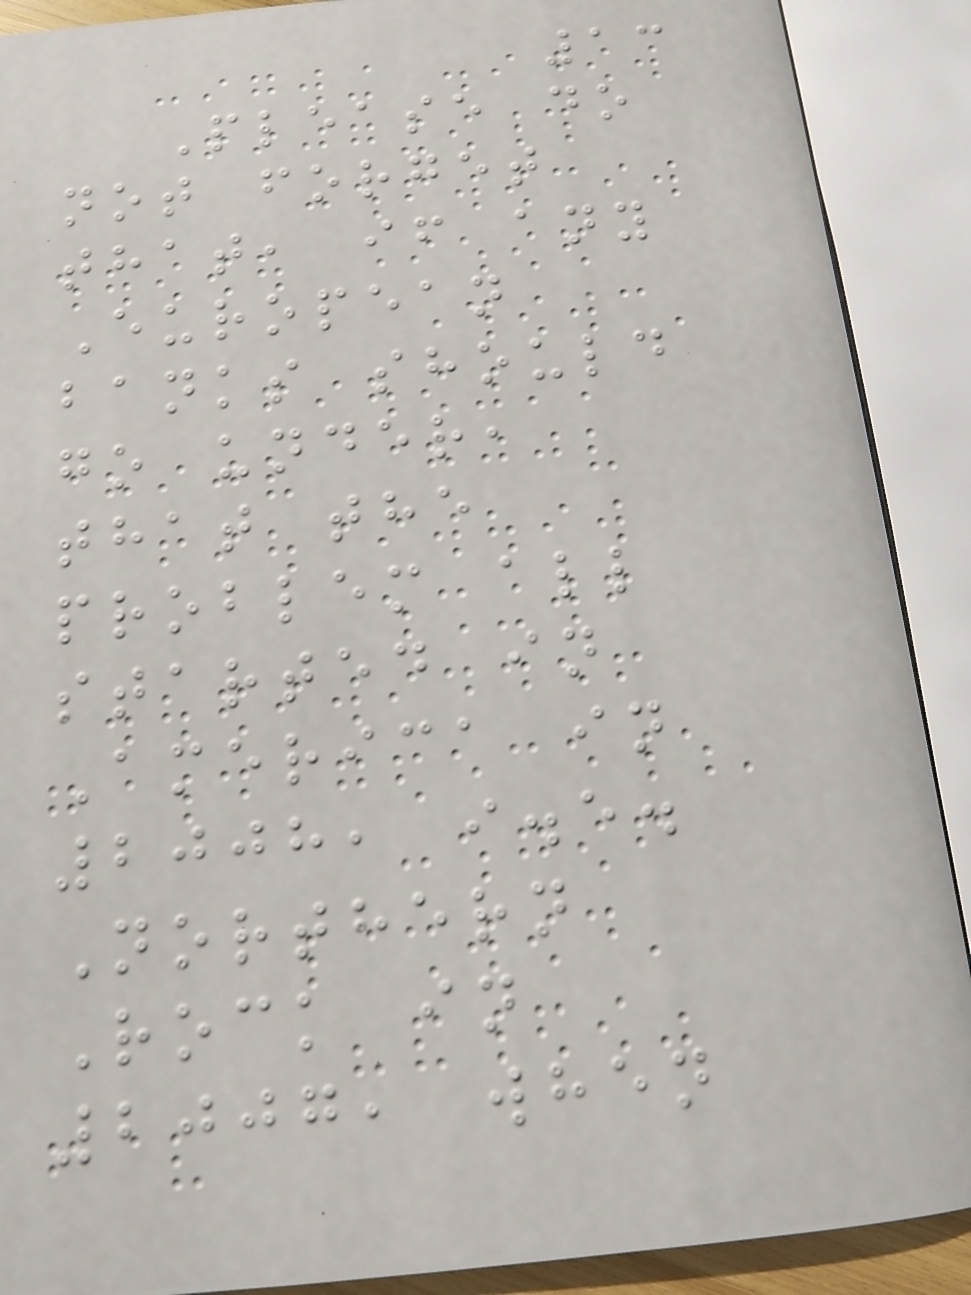13
Please do
not forget
that, if any
European
banks should
go under,
that the
problem all
started in
America in
2008, i.e.
Northern
Rock in
2007, when
